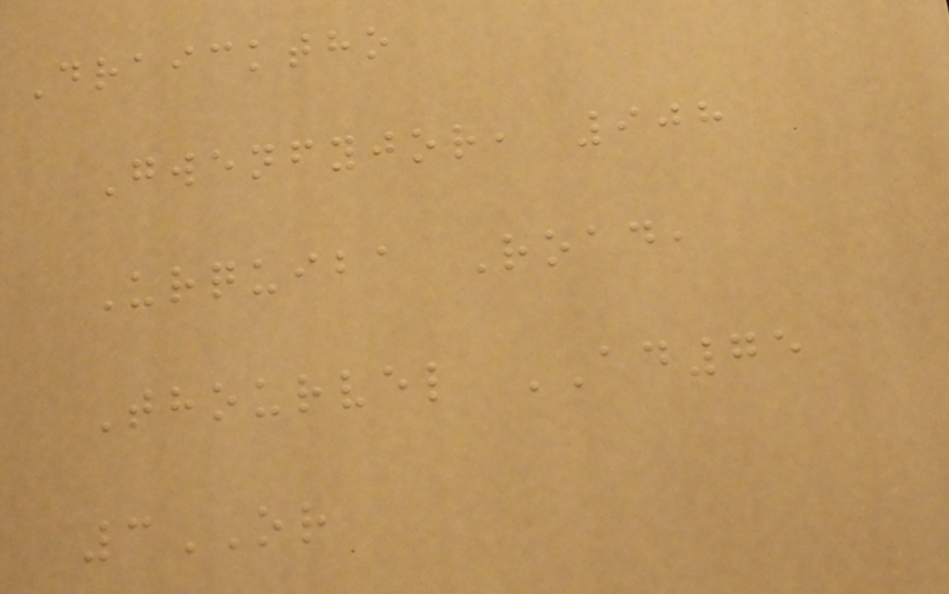Draicktho
Gwenfyjor, 908
Urquiba Road,
Thourvel AD75
3OR
